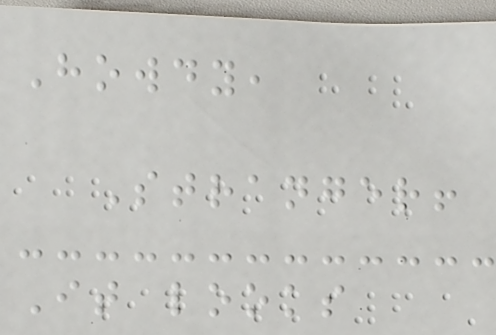Howdy,
Stranger!
It looks
